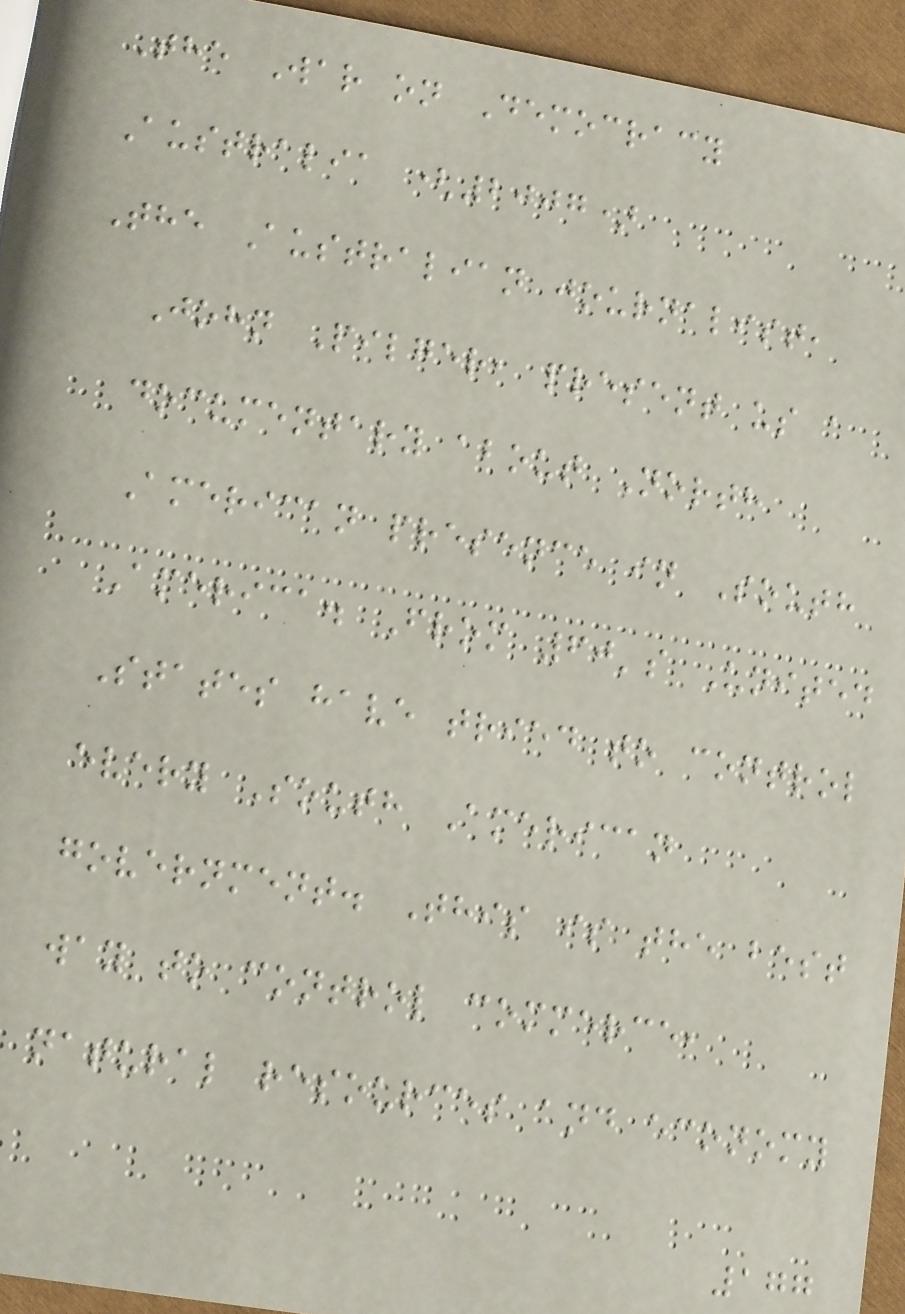The War on Democracy
Australia (2007)
The Australian journalist,
John Pilger, present us a
documentary about North
American presence in South
America. From 60's United
States have tried to control
every South American
government. This is the best
way to control commerce,
natural resources and economy
177
